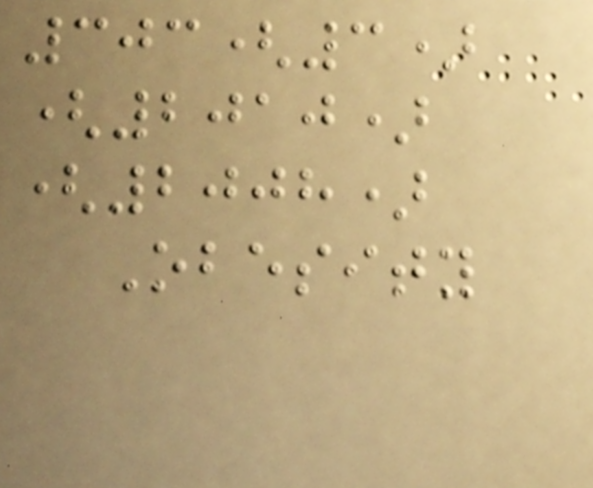303(3)
(2010)
(2008)
Obesity
